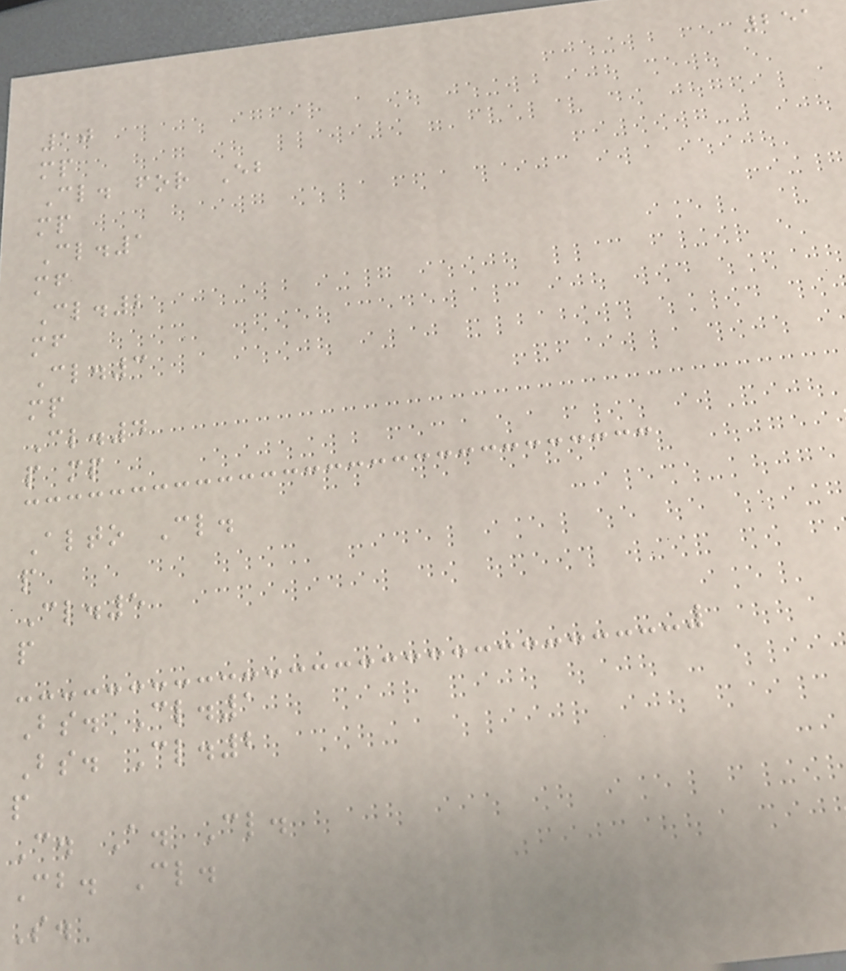251
10
mp
Cl. for Eb
mp
Cl.1
mf
Cl.2
mf
Cl.3
mp
Cl.4
p mp
Alto Cl.
p
Cl.5
p
Bs. Cl.1
Bs. Cl.2
p
C. A. Cl.
Cb. Cl.
S.
